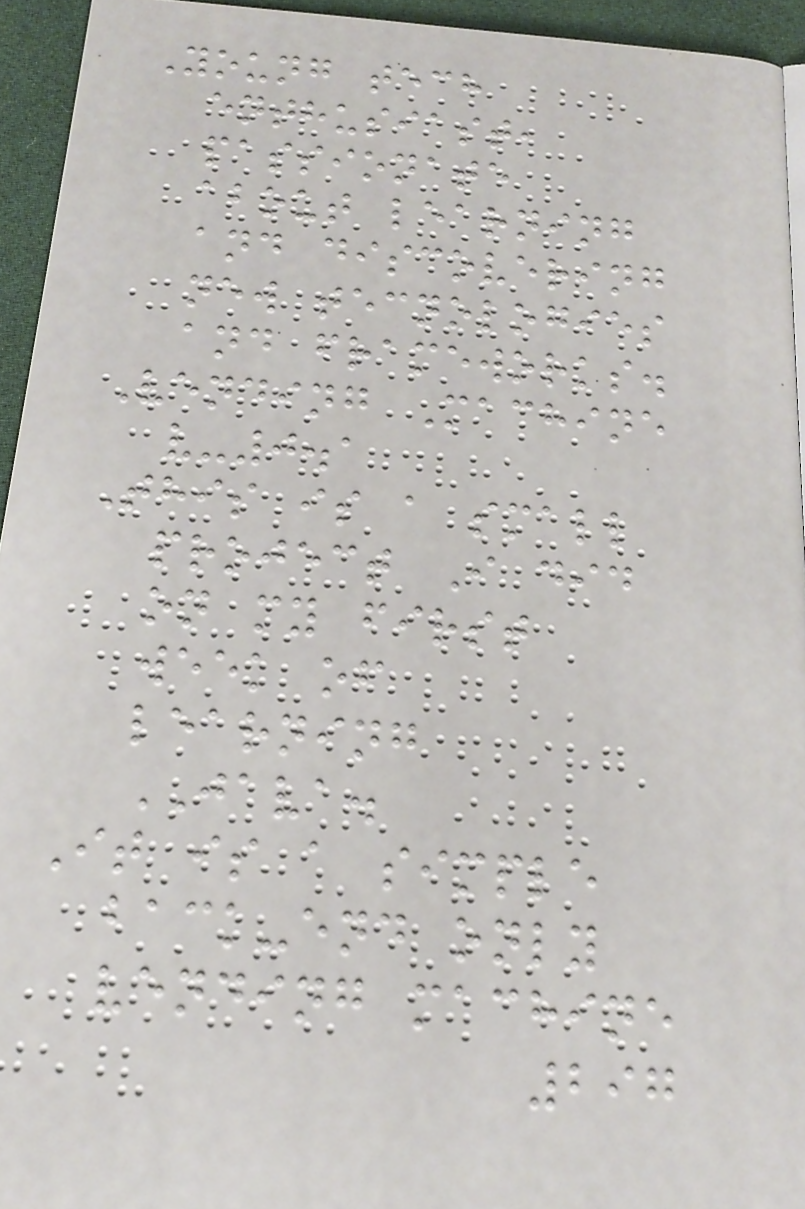Young tech
enthusiast,
passionate
about learning
and discovering
new tecnologies
and frameworks.
Vending Machine
v-0.1
This is a small
project I did
on my first
week of
learning
JAVA.
It is a simple
back-end only
vending machine
297
